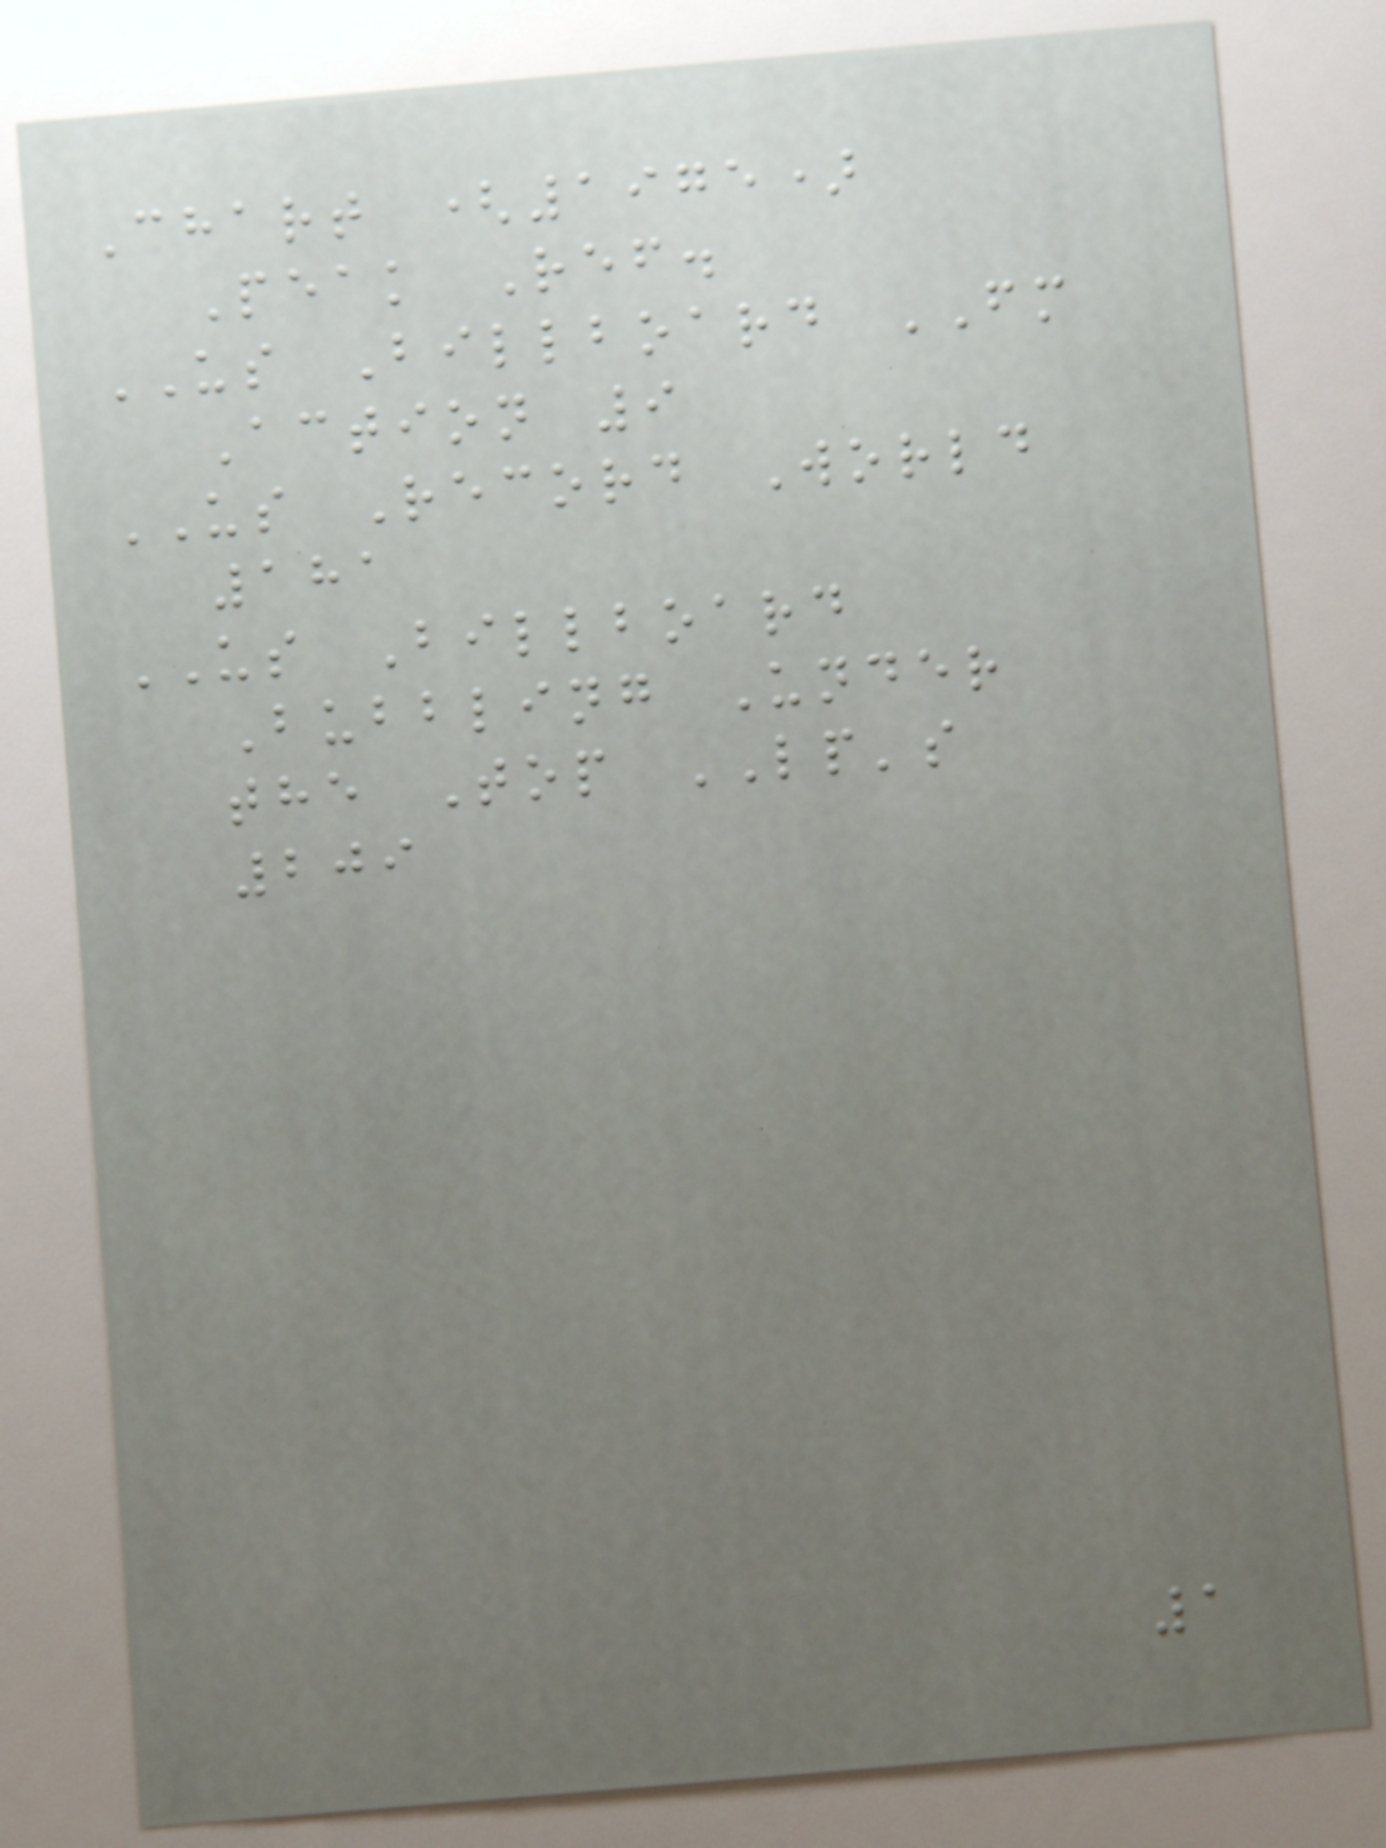Chart (1975)
Peak Ref.
US Billboard FM
Action 9
US Record World
181
US Billboard
Bubbling Under
the Top LP's
209
1
